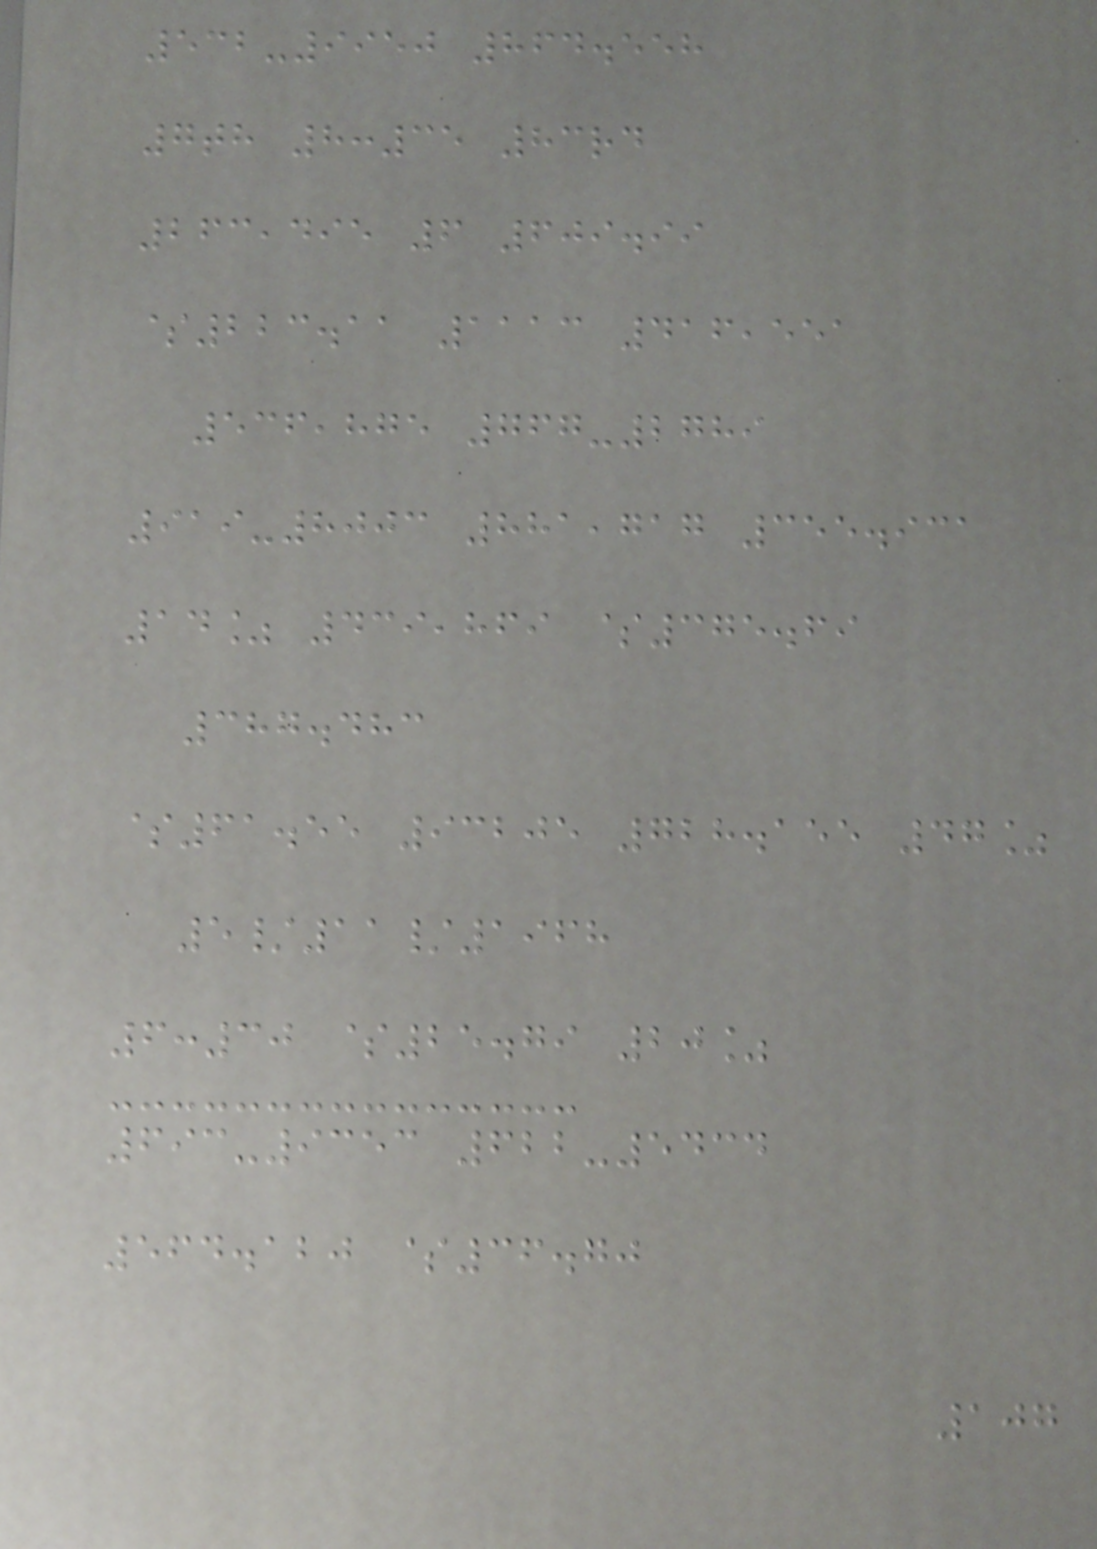532-9950 864.558
7th 8:35 83rd
263,495 6 609.99
$223.11 1113 416,551
536,875 767-2789
919-8003 881,717 355.931
14% 439,869 $375.69
387.483
$61.55 93205 728.155 47%
5/11/1968
6:30 $25.79 20%
693-9353 622-5434
564.120 $36.70
107
